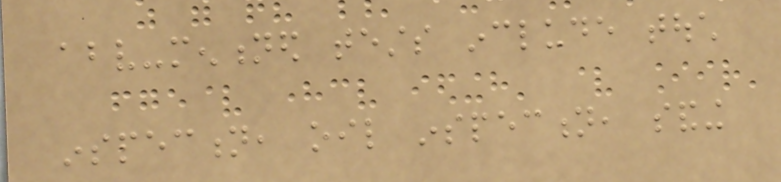above-mentioned tests include touch
inspection, oil inspection, sanding
